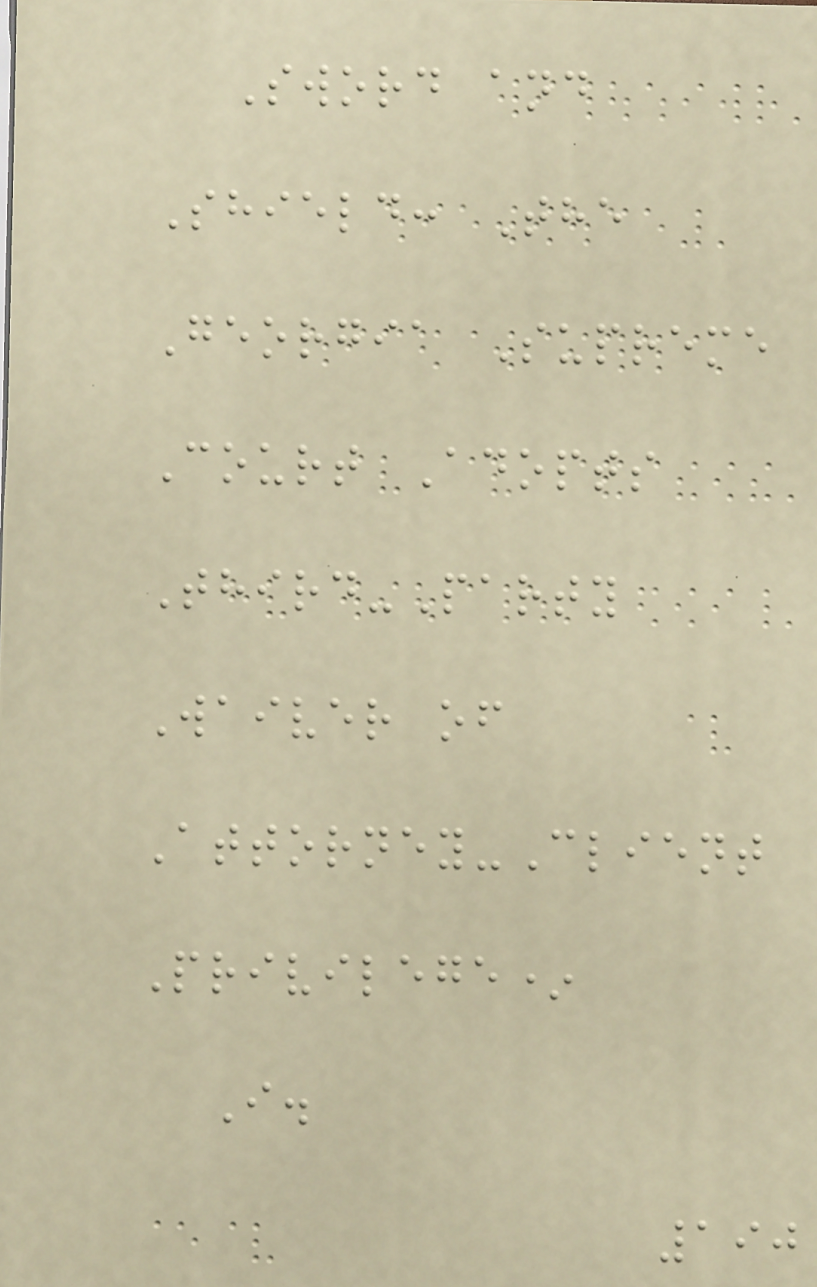Sword and
Shield: The
Georgia Supreme
Court Adopts
Third-Party
Waiver of
Attorney-Client
Privilege*
I.
190
